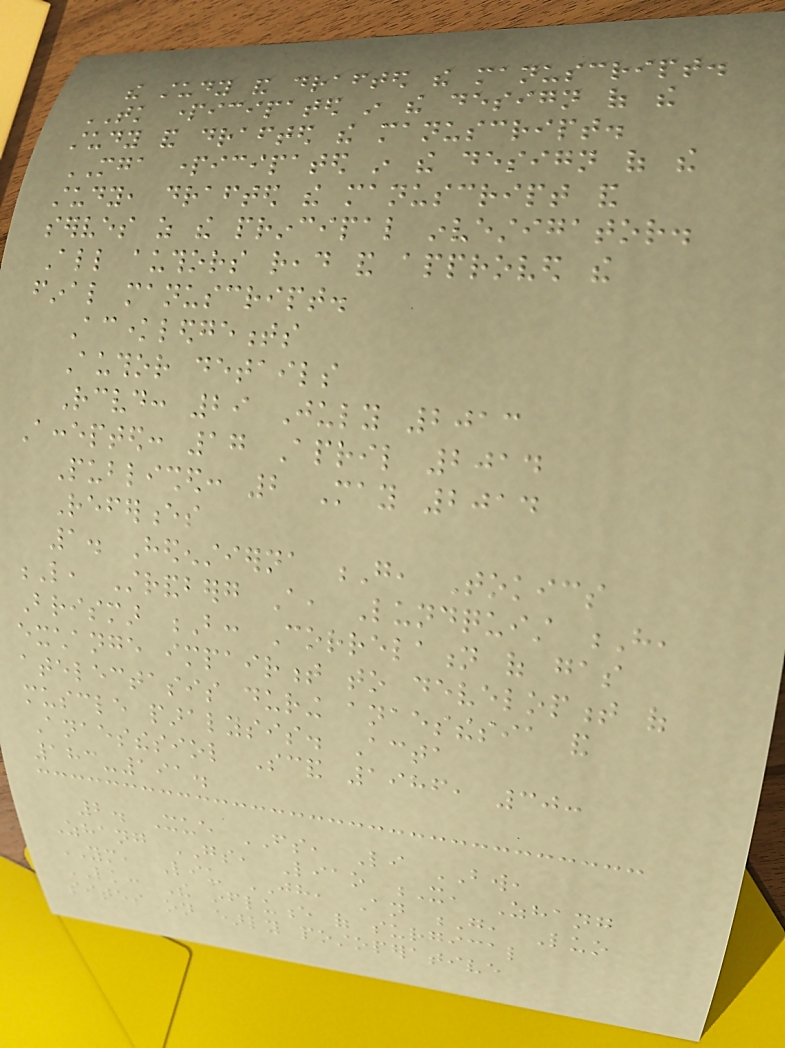the study and drafted the manuscript.
TK participated in the design of the
study and drafted the manuscript.
MGA participated in the design of the
study, drafted the manuscript and
serves as the principal investigator.
All authors read and approved the
final manuscript.
Acknowledgements
Author details
Received: 29 July 2013
Accepted: 17 April 2014
Published: 2 May 2014
References
1. Hedenstierna G, Tokics
L, Strandberg A, Lundquist H,
Brismar B: Correlation of gas
exchange impairment to development of
atelectasis during anaesthesia and
muscle paralysis. Acta
Anaesthesiol Scand 1986, 30:
183-191.
2. Xue FS, Li BW,
Zhang GS, Liao X, Zhang
YM, Liu JH, An G, Luo
LK: The influence of surgical
sites on early postoperative
